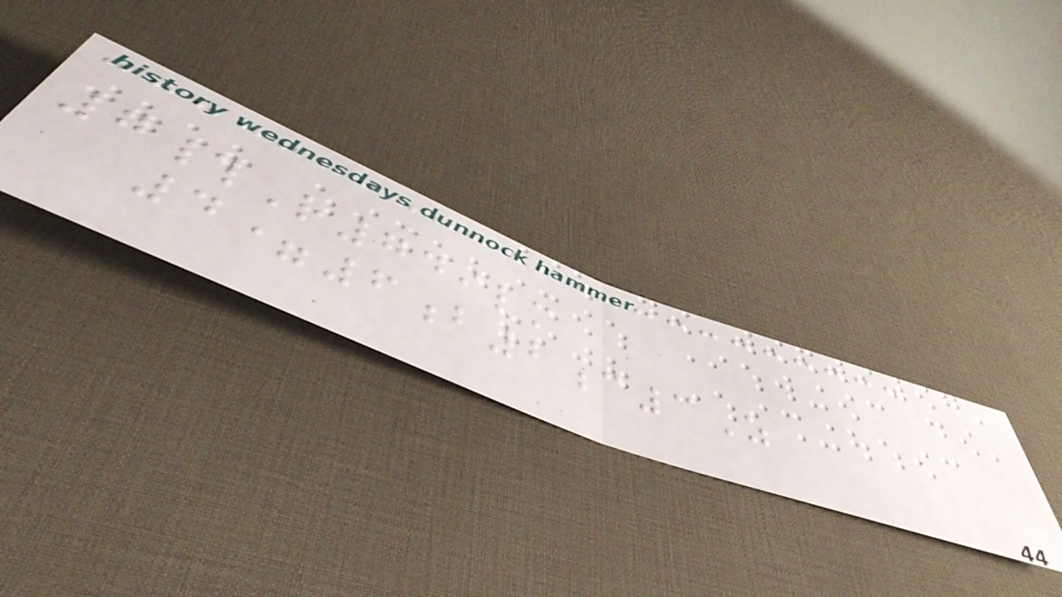7#R749lm
4=6b2c3Z
